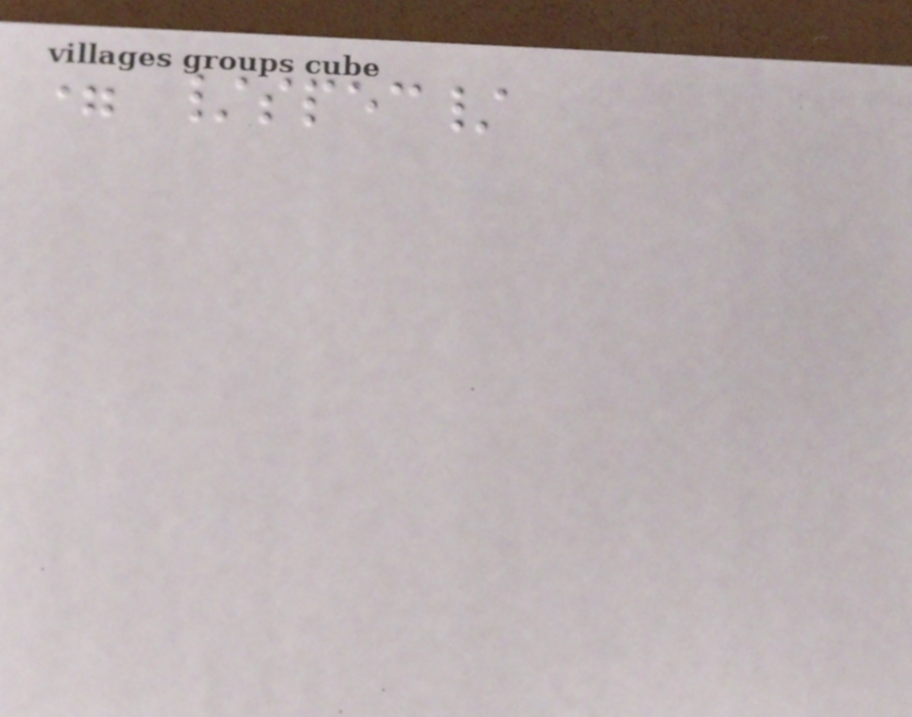= /spec/
